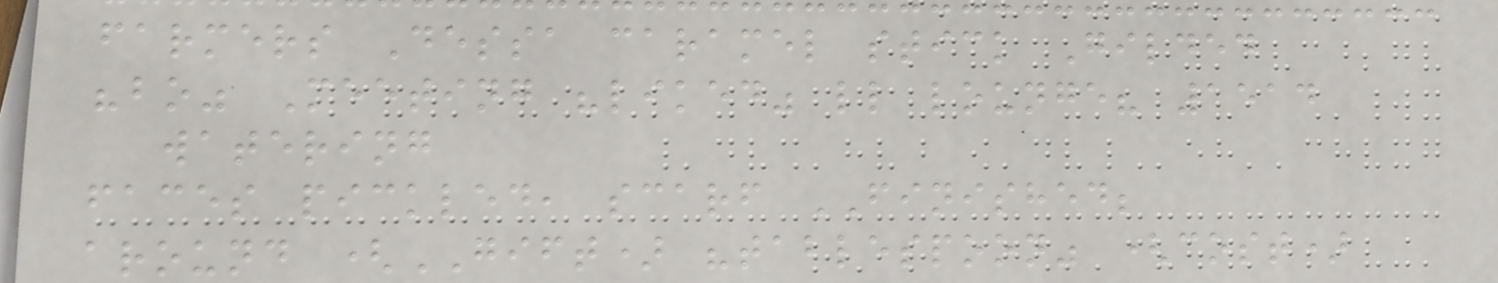farmers Dessa caramel stick Gilded
"bo" Meeting "liked" ll lounge? 1514
watering
faces pickled, scarf FINISHED;
around (GIFT) "tablespoon" (cost)
